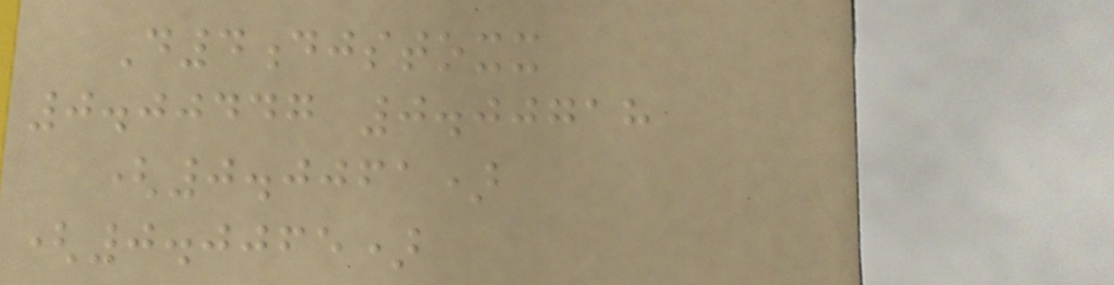D4djstoxx
0.00447 0.00718
(0.0061)
(0.0065)
